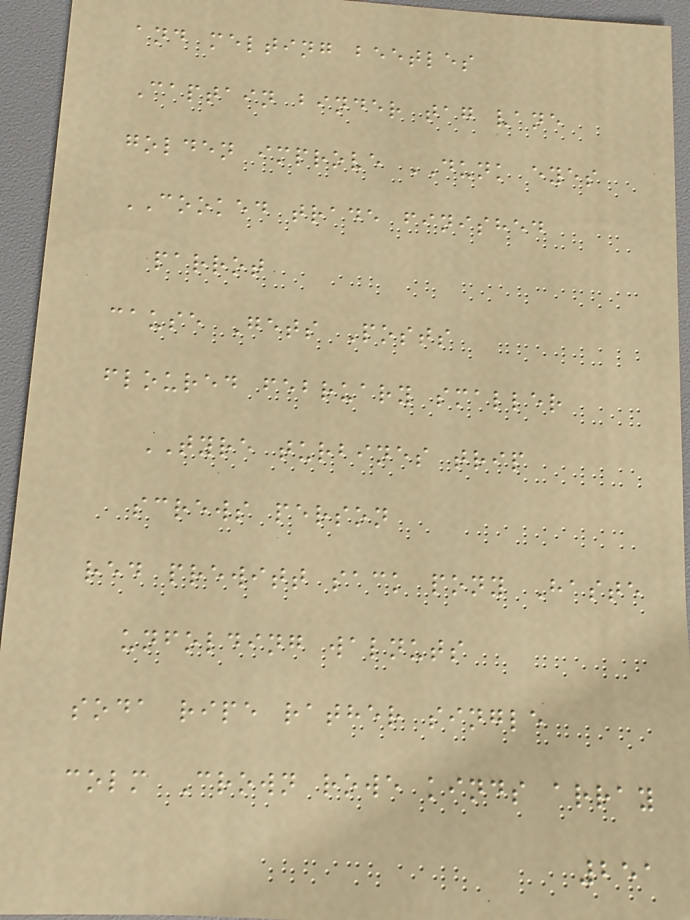and melting beetles
Captain binder tag vane
golden improve DUNK eyes
COOKED trade finished
parrot
cause Gets Posts
floured february smaller
TYRE turbines trip
screws person
red prewitt sack pony Haste
unfolding walnuts
soda ripe rather single
colm Crown rowe kinds array
251
